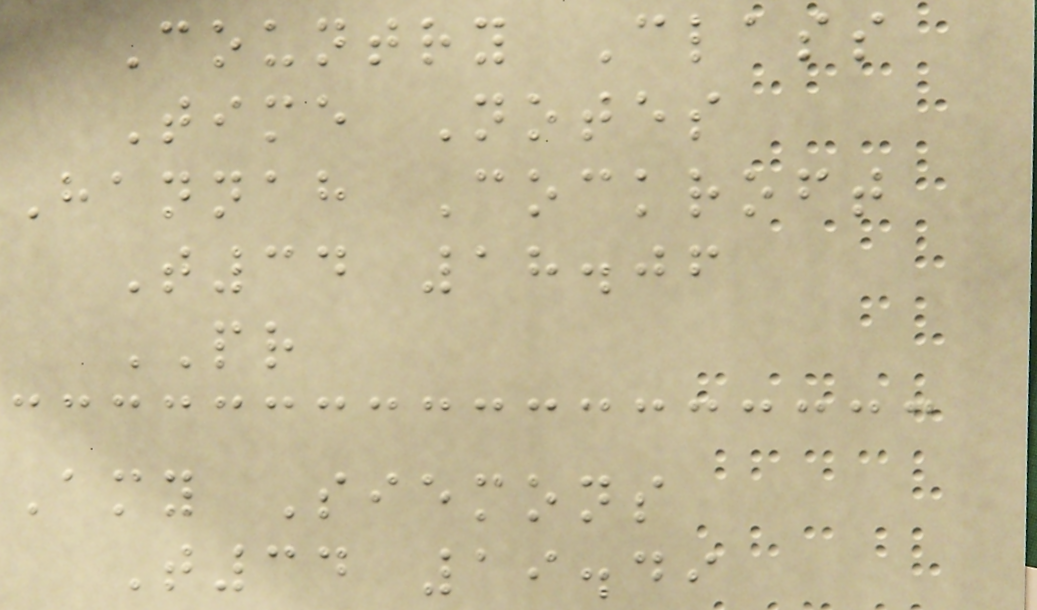Country Class
Time Notes
Hannah Cockroft
T34 18.06
PR
Amy Siemons
T34 19.49
